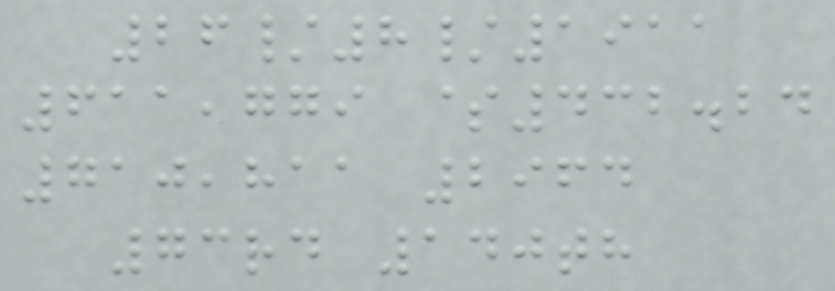26/8/1911
611,779 $432.24
710,811 2964
73rd 140th
